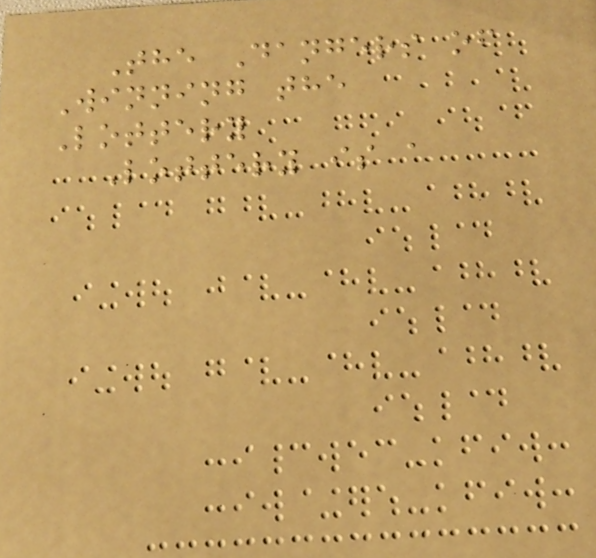The Dangers of
Winning the
Lottery
Lottery is a
